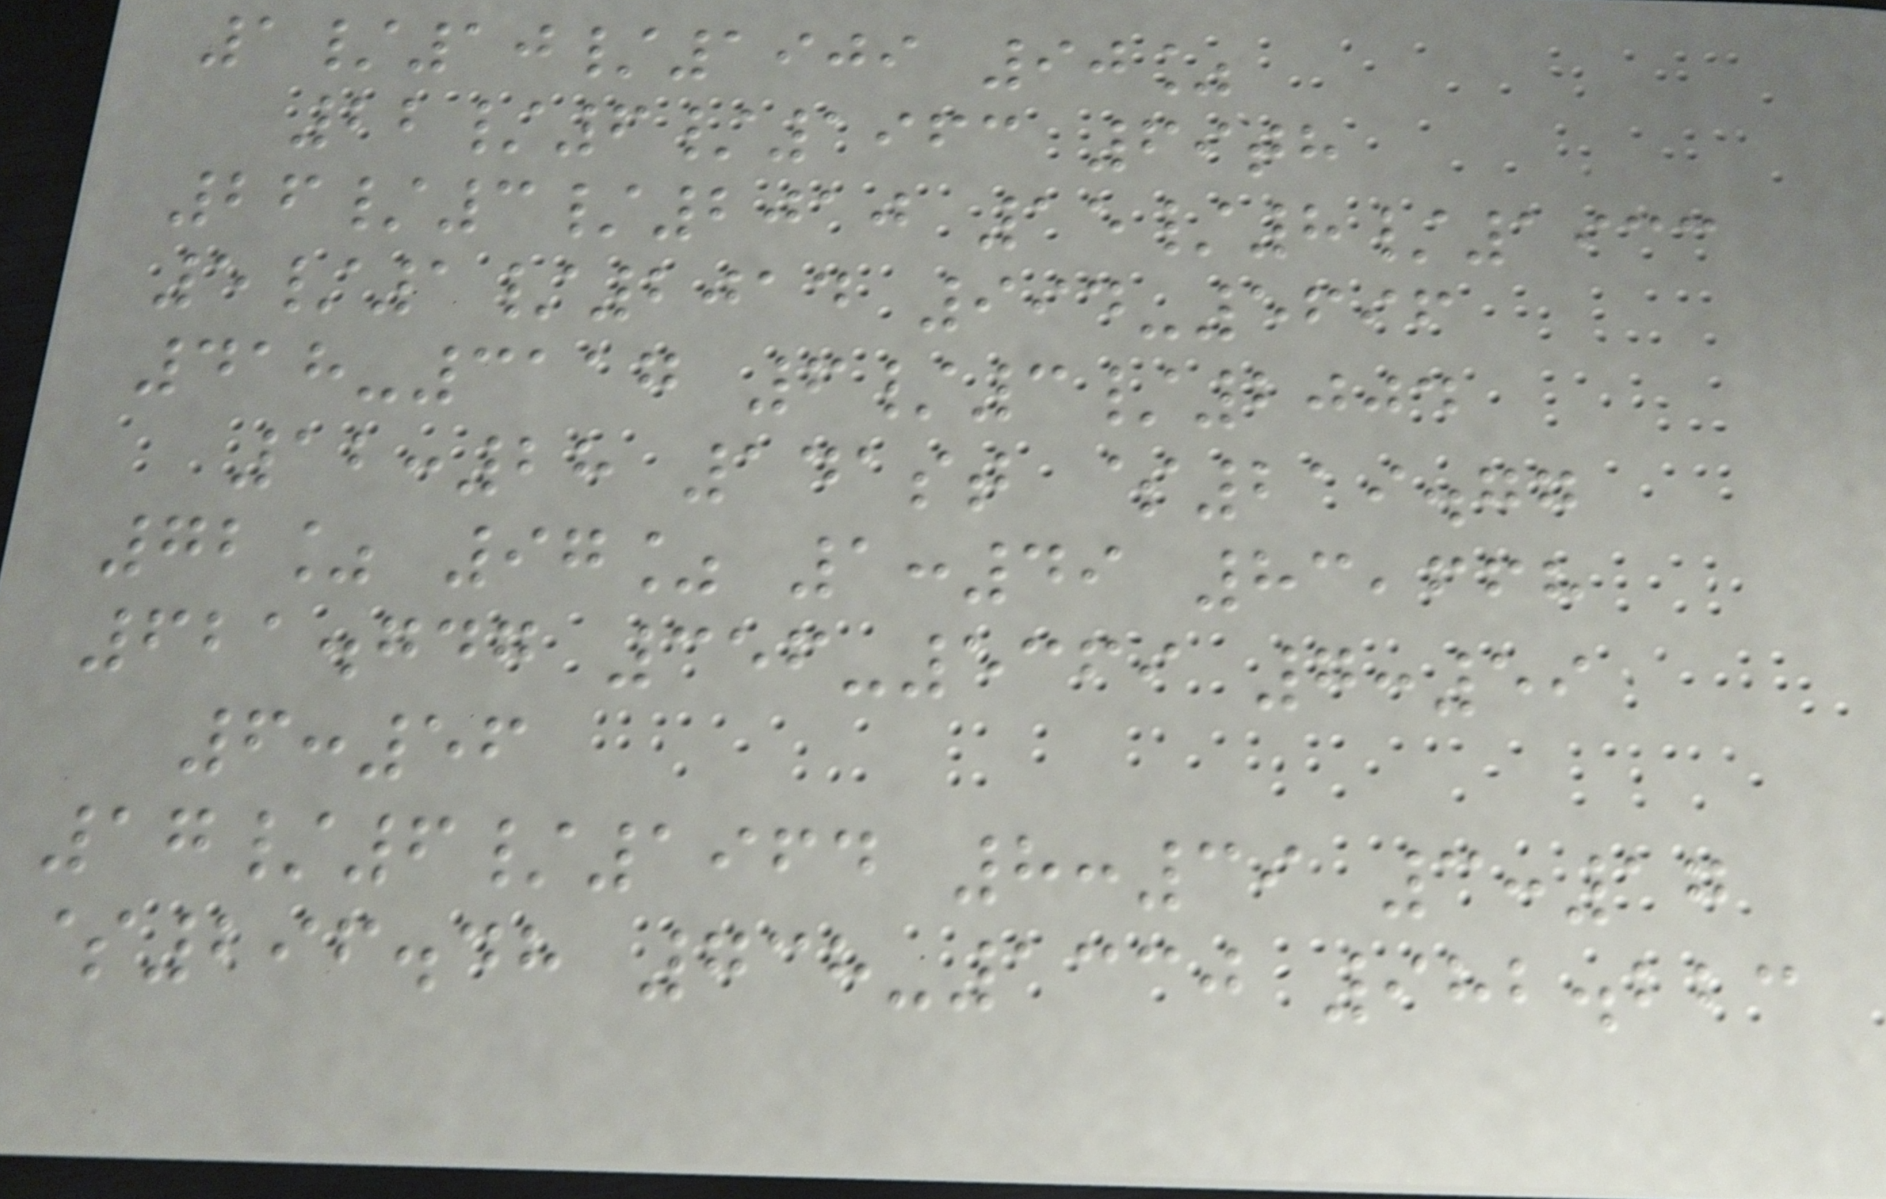1/10/1909 90%
22/6/1963 69th
26/3/2010 15/8/1933
5/1/2014 994-5696
418-3117 6/3/2004
12:28 141st $219.77
72% 97% 1:49 83,668
621.747 356-5369 7:59
6:56
17/6/1964 8:39 3:17
$296.48 738-1330 982.223
